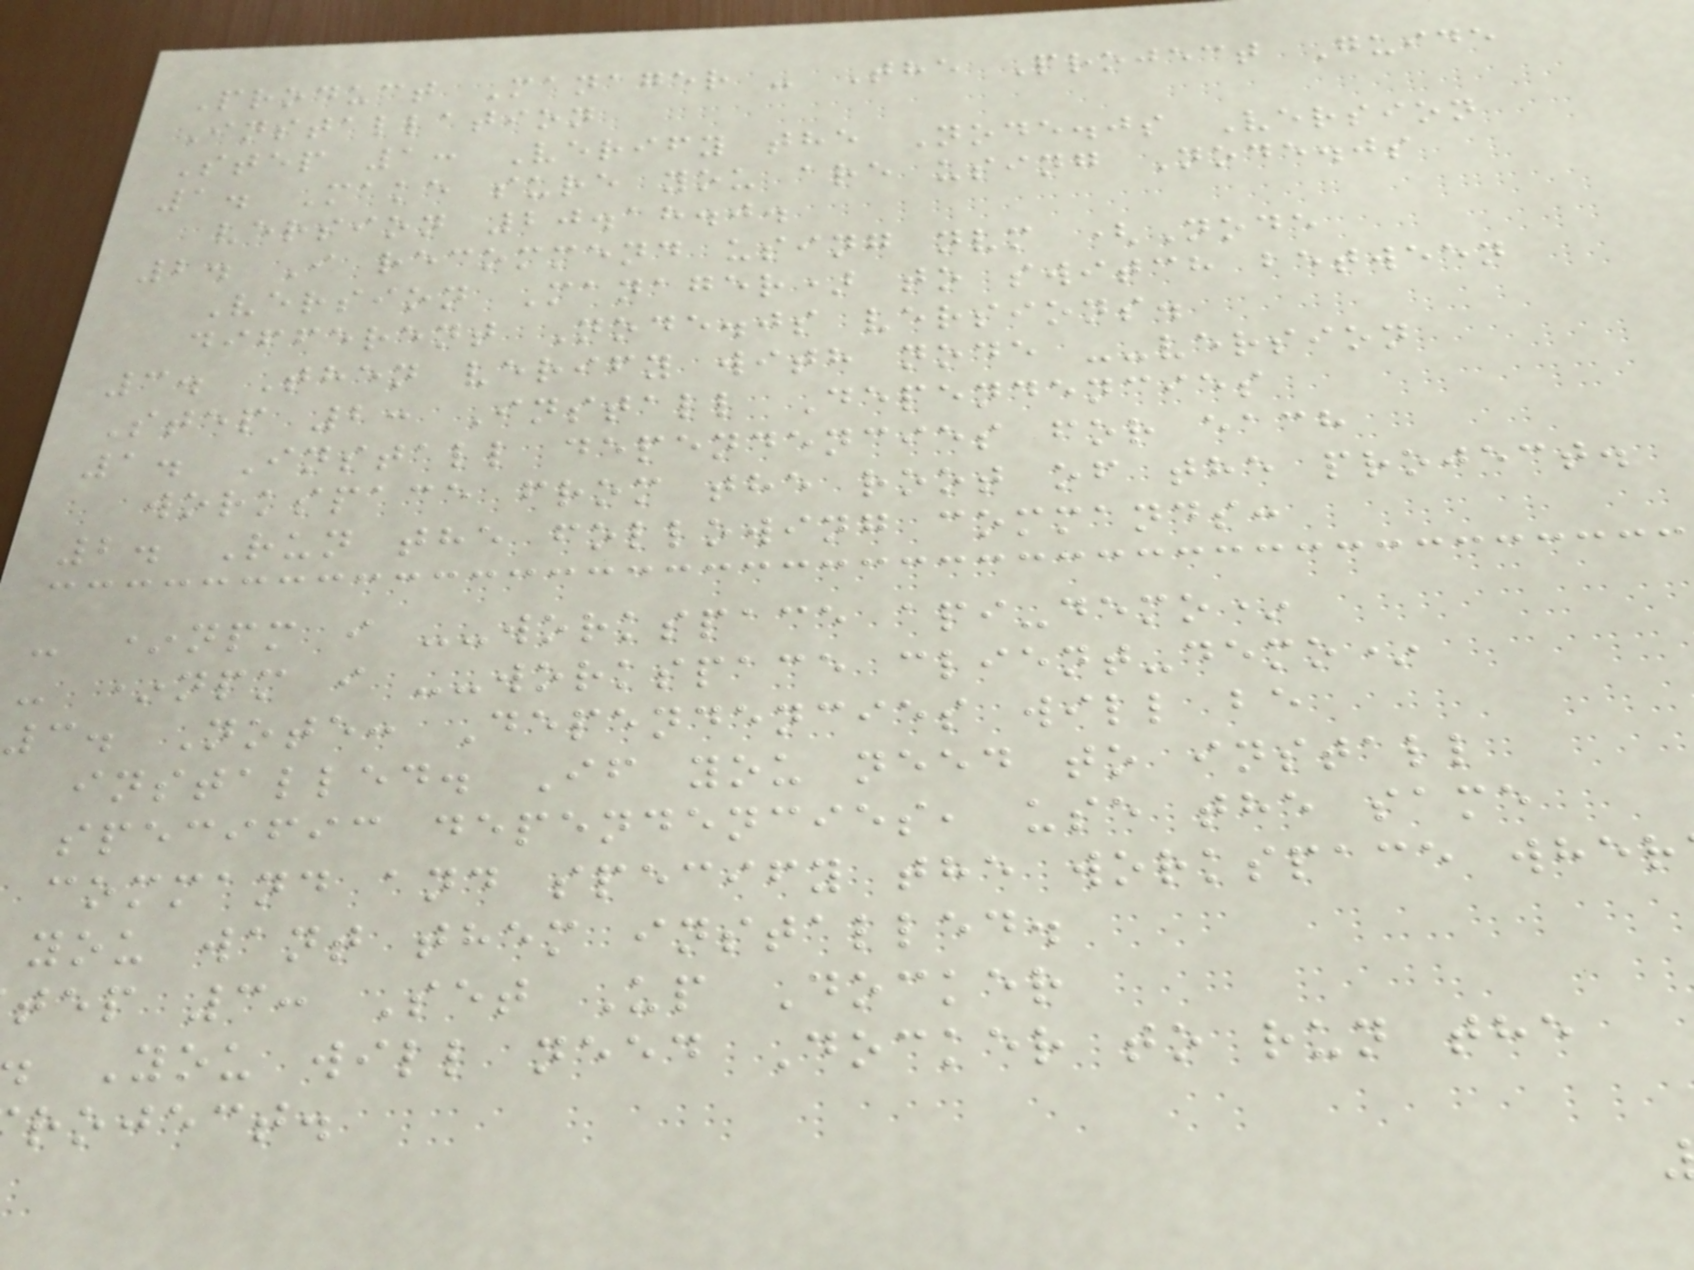Product Manager - The Project Guide
Installation
Step 1: Verify the Node.js Version
1. Make sure you are using Node.js
version 20.18.0.
2. I recommend using nvm (Node
Version Manager) to switch between
different Node.js versions.
3. Then verify with node --version
Step 2: Install Dependencies
1. Install dependencies for each
workspace from the root of the project.
2. Run the following commands:
- *npm i --workspace api-demo*
- *npm i --workspace client-demo*
3. Note: Dependencies will be
installed. If you need to install
specific dependencies, use the same
command and specify the workspace wher
you want them installed.
tep 3: Set Up Docker
You will need Docker to run the
roject.
